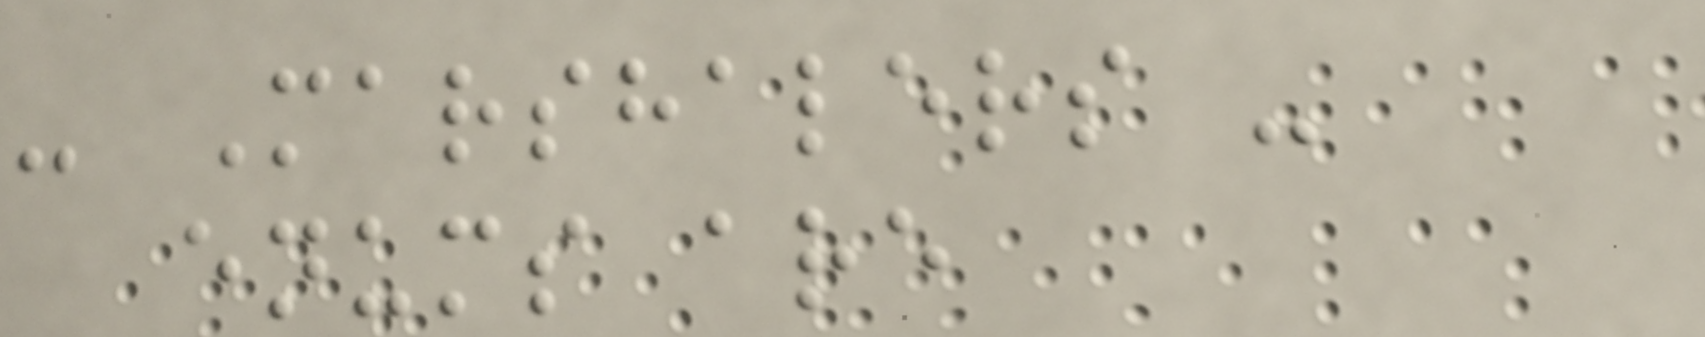- Marshalers -
enums are
